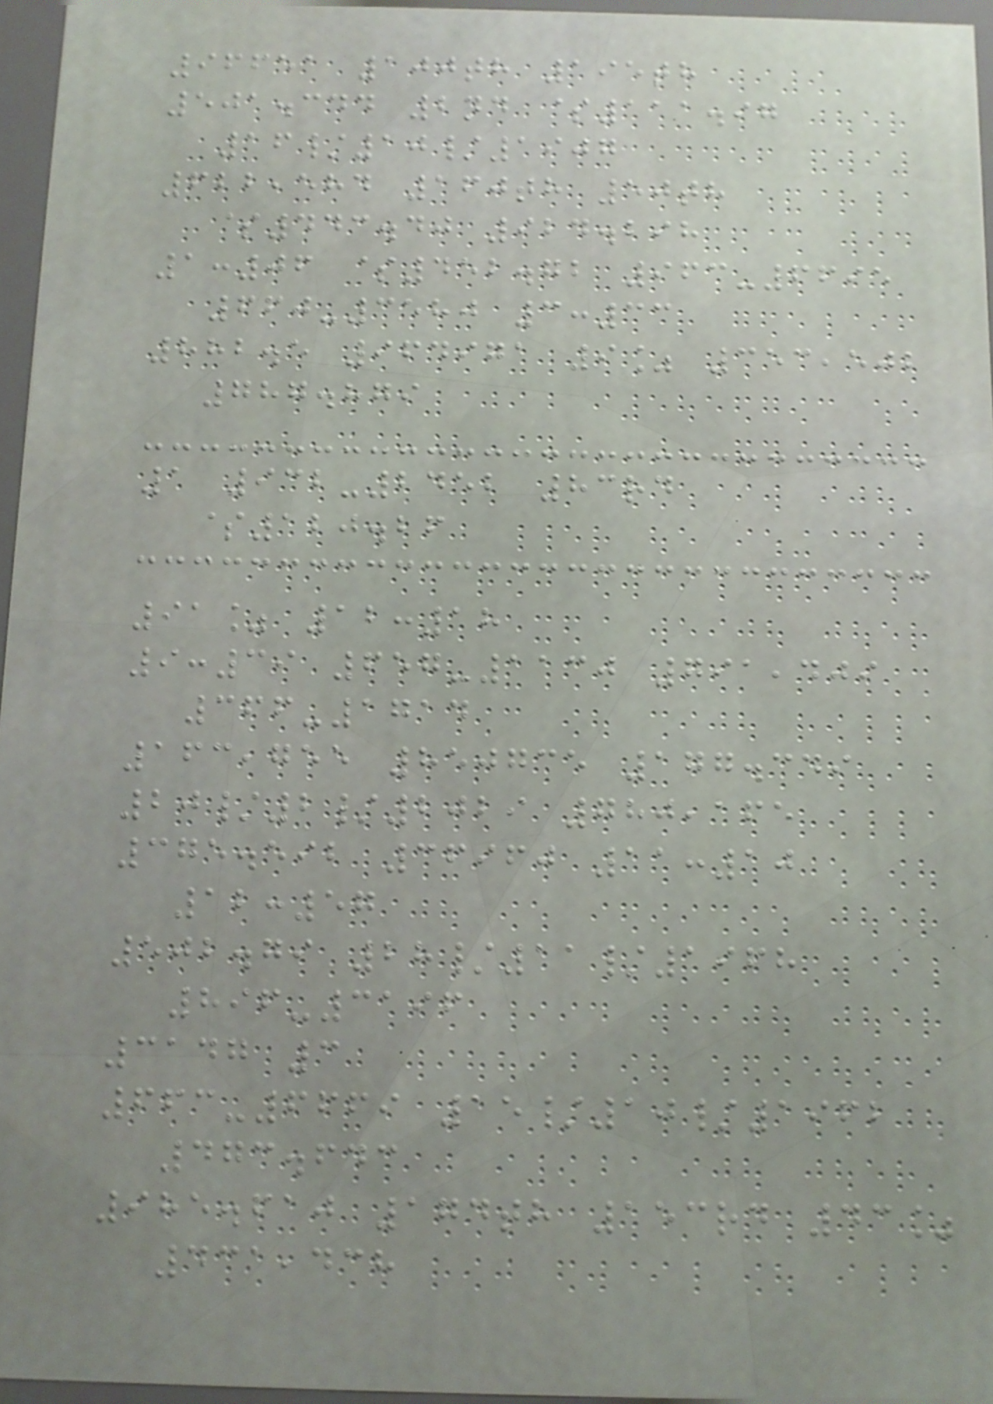96651 100th 195th
501.344 2nd $111.97
16/10/1907
622,584 160th 50th
$443.40 924.298
1:06 $452.72 963-6695
660-3580 3:33
882.5 964971 9% 353,502
787.879
1 932-2452 83rd
$120.26
91% 12:18
9:39 657-1130 791,409
366-1714
163,755 850735 177.349
20/2/2029 780,165
375.592 36960 11:10
12:57
502.79 28/11/1968
896-3196
3147 3
663-6669 15/10/1962
473.643
985.610 174th 153rd 43%
431,438
